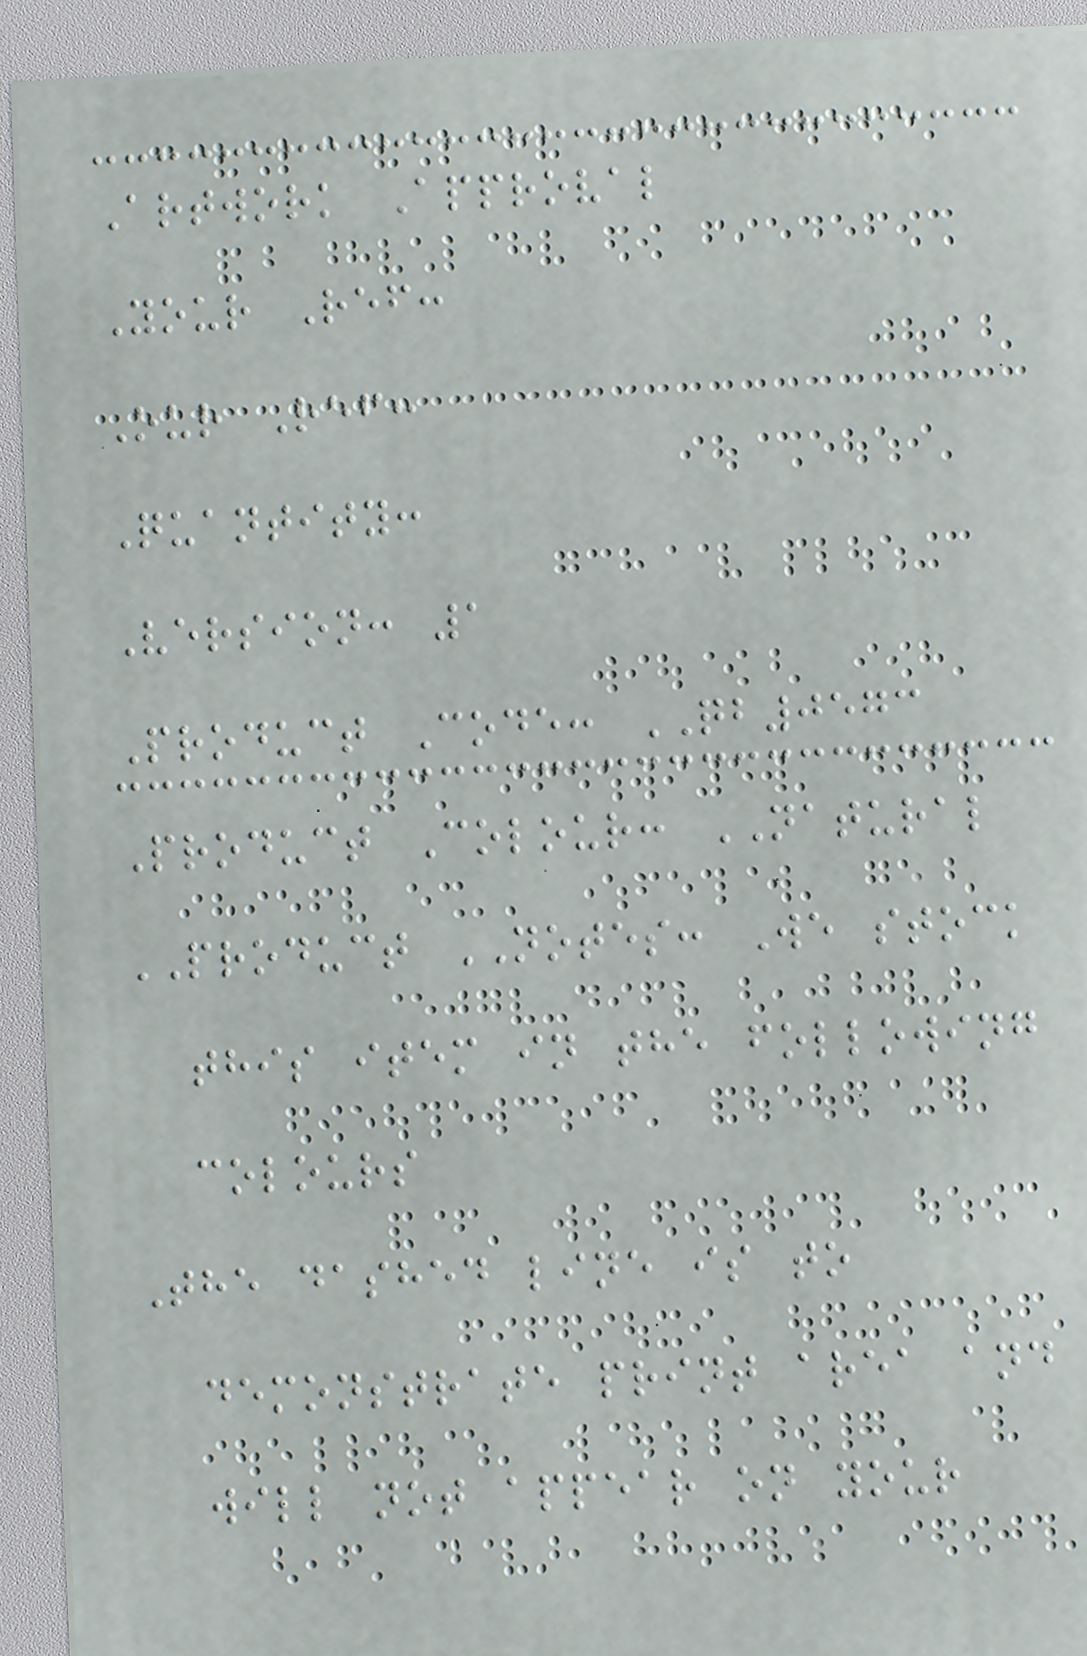Artwork Approval
Your Ref:
Our Ref:
Quantity:
Version: 1
Product Code: QB0573
Product Colour: NATURAL
PRODUCT NOTES: We stock
this item in the following
colours
The dashed line is to
demonstrate print area and
will not appear on your
